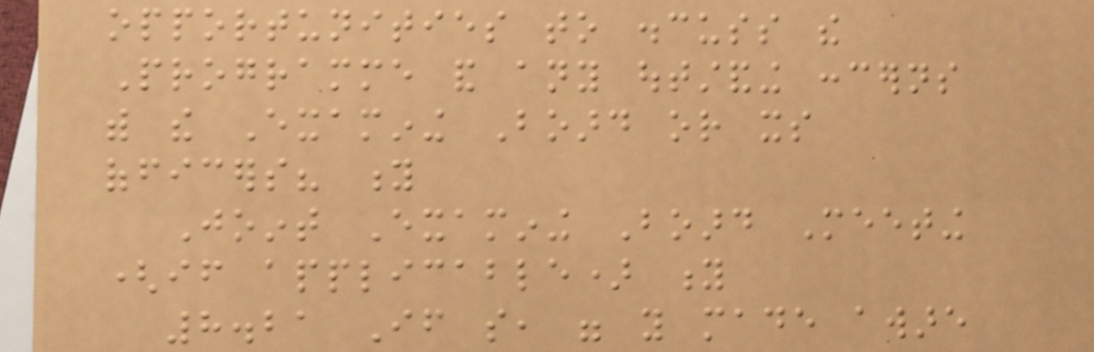opportunities to discuss the
Programme and any outstanding concerns
with the Examining Board or its
officers? y
Joint Examining Board Meeting
(if applicable) y
8.21 If so, were you made aware
